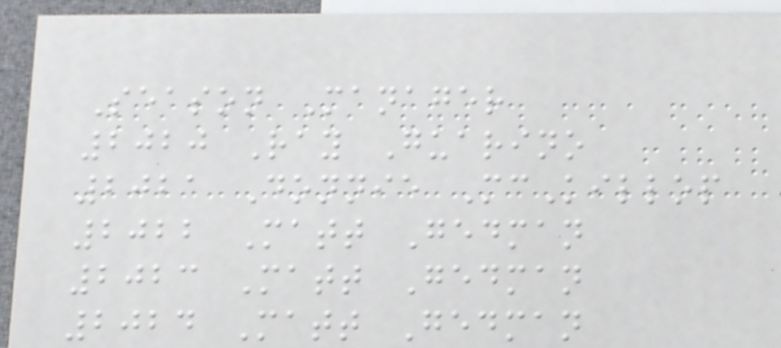Season Manager
2020 Ray Guarino
2021 Donnie McKillop
2022 Matt Gedman
2023 Matt Gedman
2024 Matt Gedman
